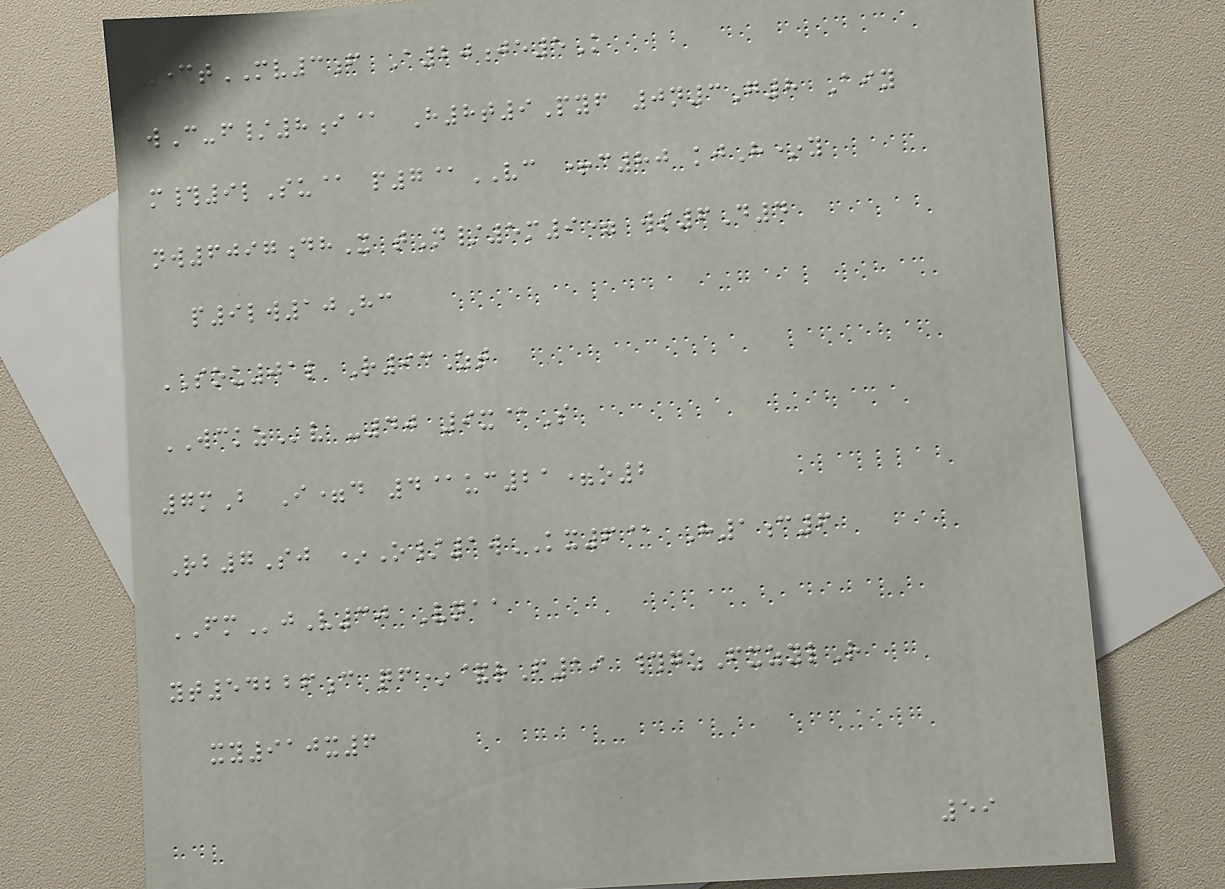53tMV3f A20je5K
wC-f/8i@ H8t9Pyf 0n3G8 Aiy
m#9lSu@ p7@VC +c80 kjH*y
nw6097dhX tN/5m9= ws6D4
p9lw10Hc
SOU01l R93Zt
WCKZv -40 9x@S
7mB I=d 4@uc21=o2
Rb7Sj *O/1wKX6@ H1c6
FMjV30 Vnaa
yt54226c qf*&rF19 #gzFxzylR
xy910x6
59
